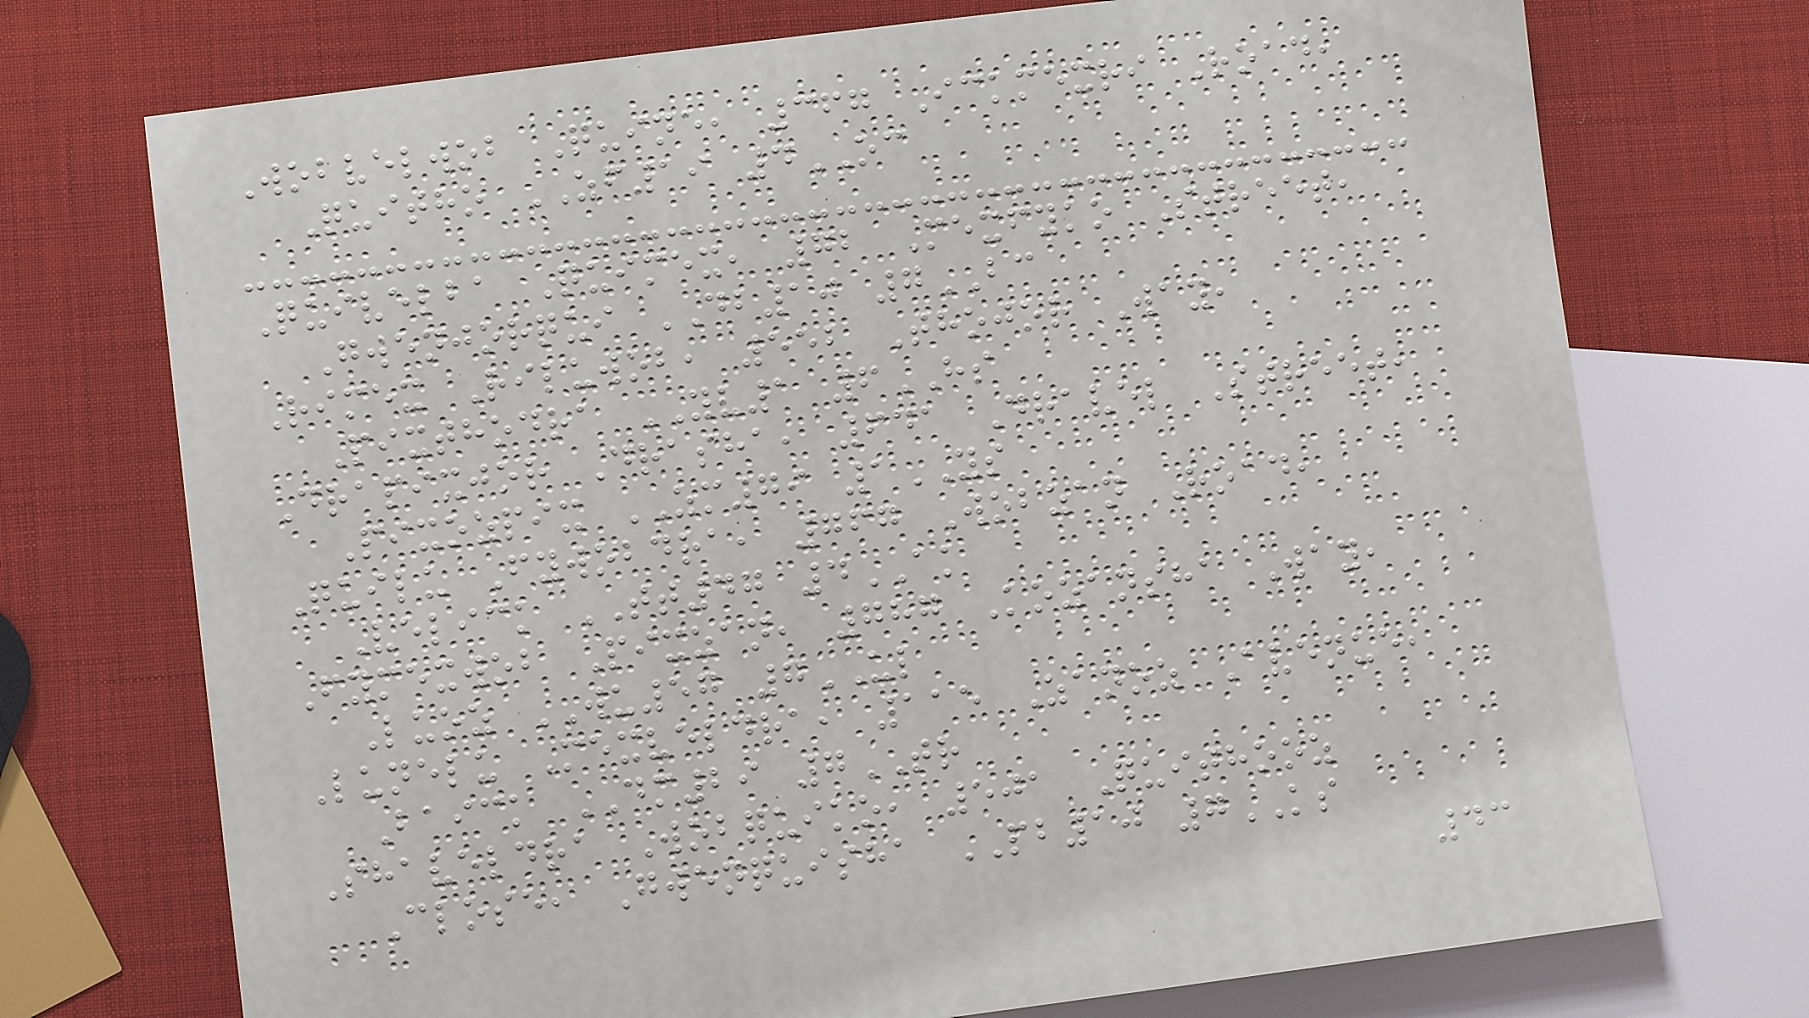Wobvelwob Quine, 367 Ickmexri Road,
Quitho ZF19 4OC
Quivelba Quimex, 72 Mexfyko Street,
Gwenjorqui DB10 7BC
Rimex Riluwob, 552 Thojor Way,
Pixthodra YV1 6HS
Drapixjor Drasha, 641 Dravel Street,
Pixozpix ZM79 1YS
Quilu Fywobdra, 767 Wobzan Road,
Velick TT47 4AK
Fymexwob Pixzan, 787 Kozansha Way,
Luoz WU57 7UL
Lunelu Mexveldra, 115 Zanoz Avenue,
Baick DM29 7TR
Shaveldra Wobquiko, 501 Quithooz
Close, Gwenquisha PB10 7KS
43
